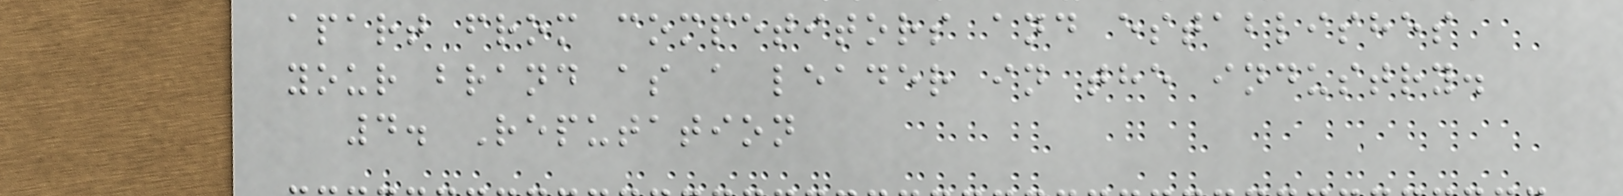apart from competitors and establishes
your brand as a leader in the industry.
4. Reputation
